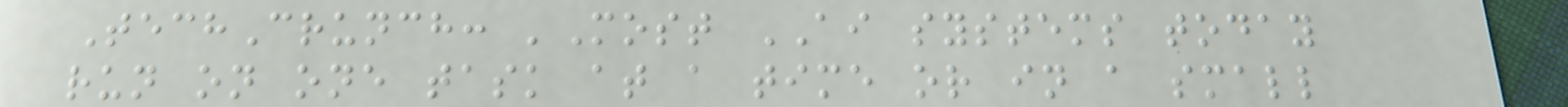TechCrunch: 'Most AI systems today
run on one task at a time or in a small
